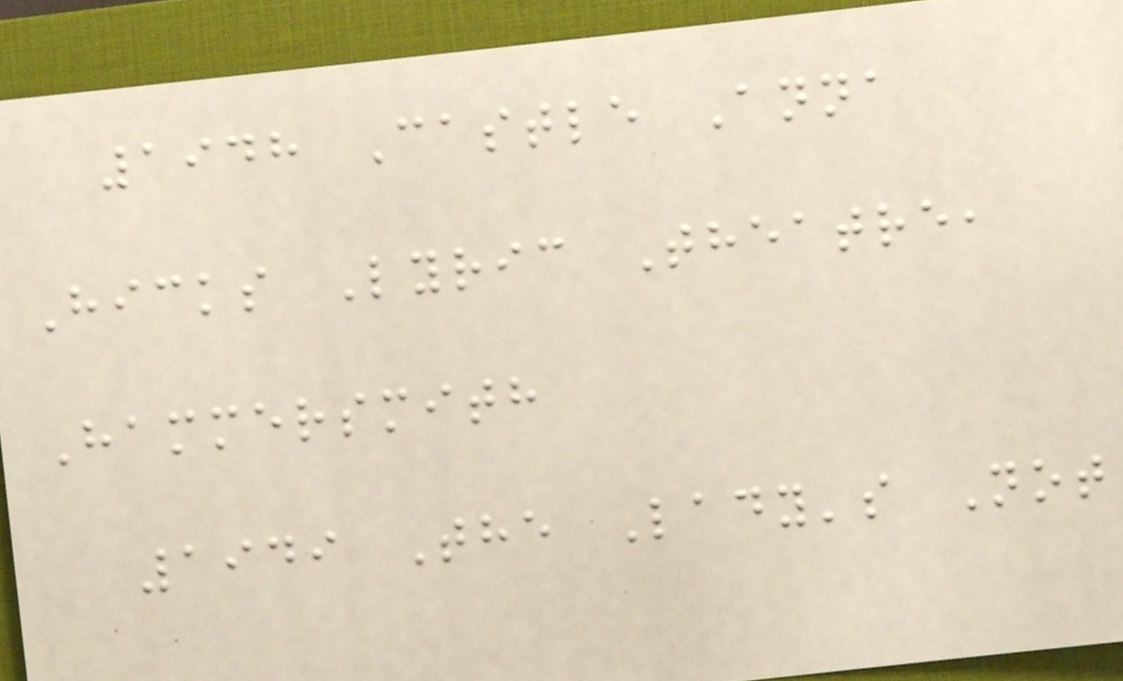1948 Castle Anna
Hicks Lyric Theatre,
Hammersmith
1949 The Lady's Not
